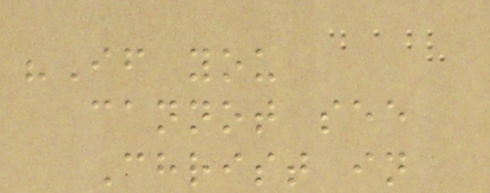"If you
cannot see
Christ in
